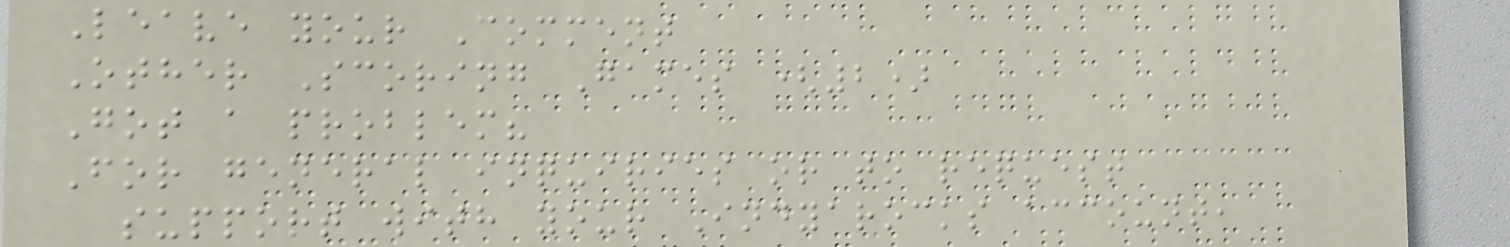Leave your Comment
Other Scoring Games (2)
Got a problem?
For general inquiries or to request
support with your Indyarocks account,
